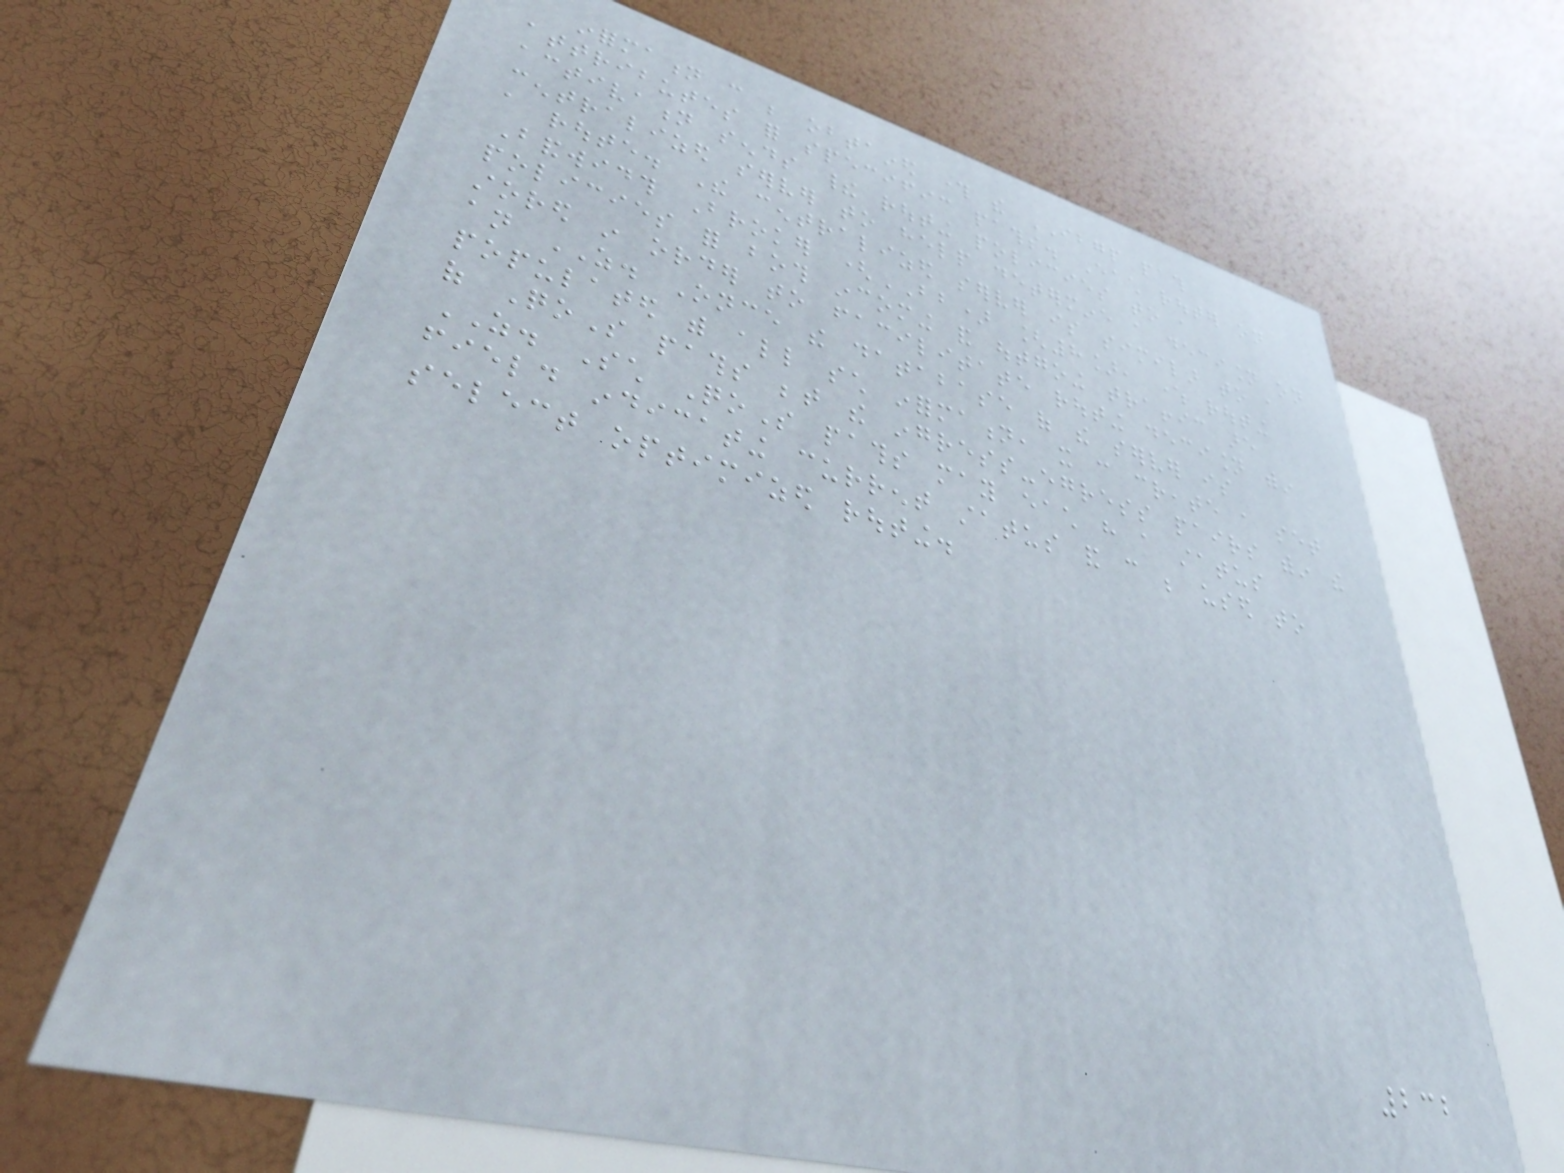information can be obtained through the IBGP path
attributes for specific paths. Each router on
activation sends their routing policies to a
centralized server to help determine a decision on
a route. The centralized server is similar to a
Bandwidth Broker (BB) [8], where routing
policies for both incoming and outgoing traffic are
stored in order to facilitate routing decision within
an AS. Once the database of the server is
populated with all such information, it can create a set
of QoS paths between the ingress-egress pairs within the
AS. Such QoS paths may each have a status
field indicating current status and can be used to
select optimized routing.
232
